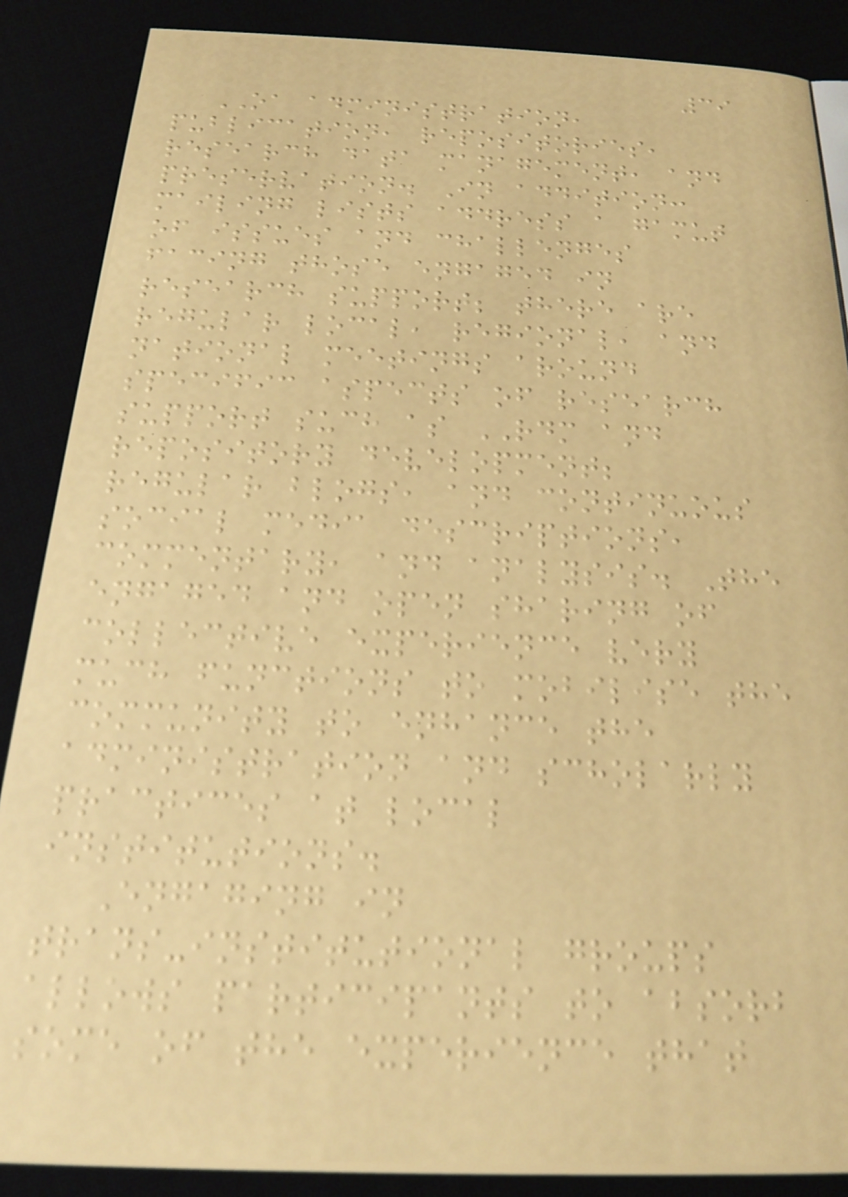39
OA administration,
publication, repositories,
research data management, and
preservation. In addition:
mailing lists address a gamut
of issues and challenges
facing those engaged in
research support; there are
regular local, regional, and
national meetings around
specific aspects of research
support such as RDM and
repository development;
regular blogs, and continuous
social media descriptions,
commentary, and analysis. The
engaged and open sharing of
collective experience very
much functions to mobilise the
community to enhance the
administration and scholarly
practices at local
institutions.
Engaging in
trans-institutional groups
allows participants to absorb
some of the experience that
